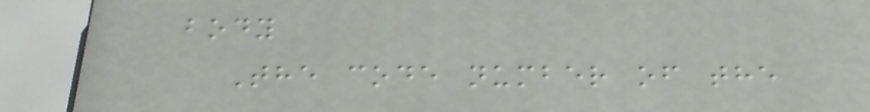body
The code number of the
